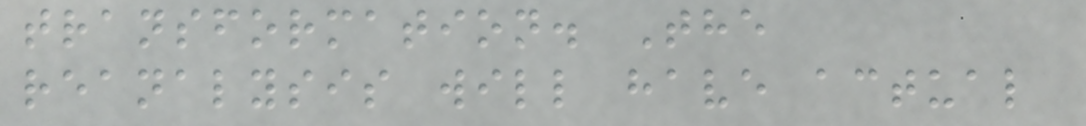transformation. The
reanalysis will have actual
